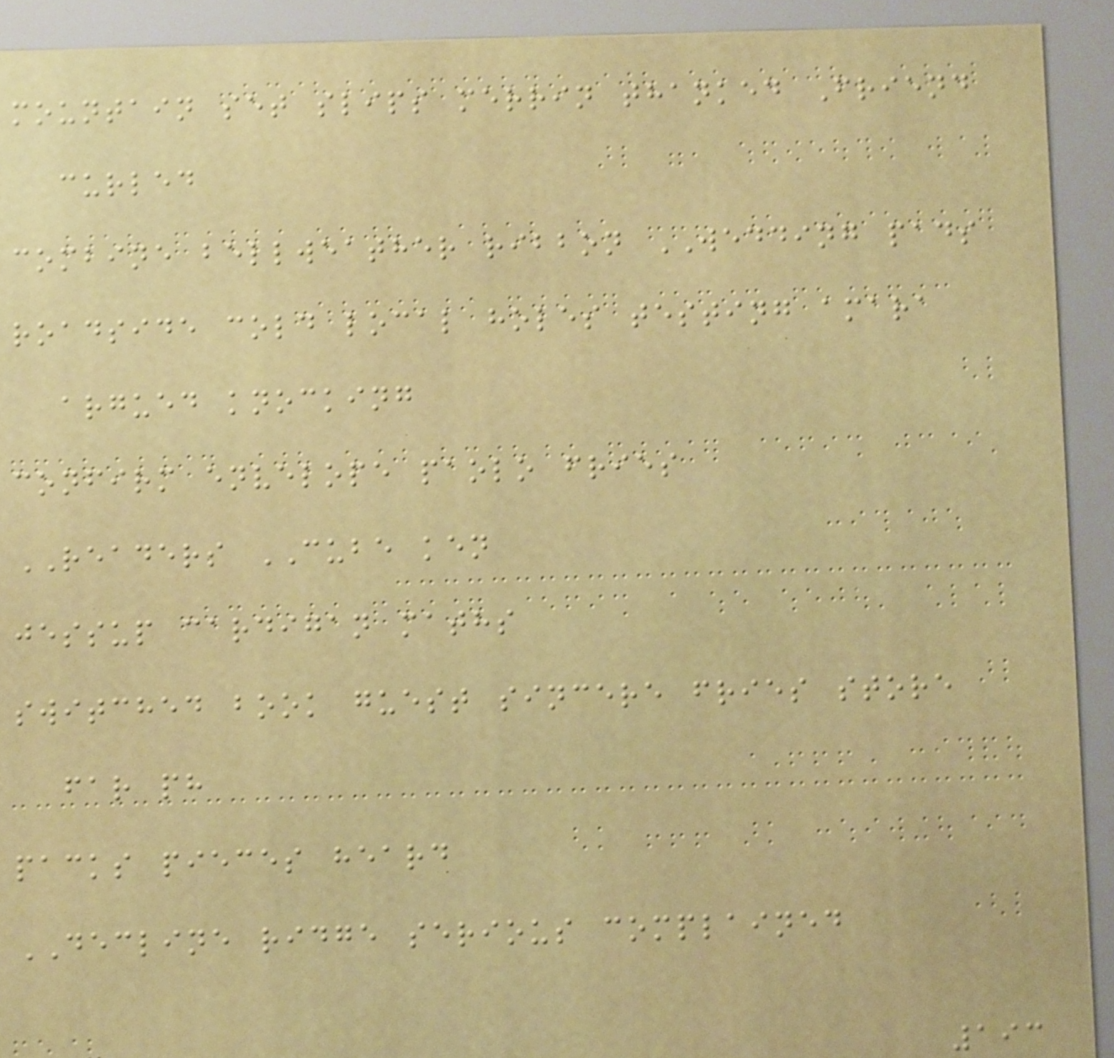mountain set slips merrin thanked Friend
curled
combine bellweather ribbon WEDDING pads
roadside cold local holes testing amara
argued knocking
confirm envelope paolo fries
READERS CUBE ken
jessup cardigan maths
switched book guest sincere fries store
far ph
packs pieces heard
DECLINE ridge serious complained
193
